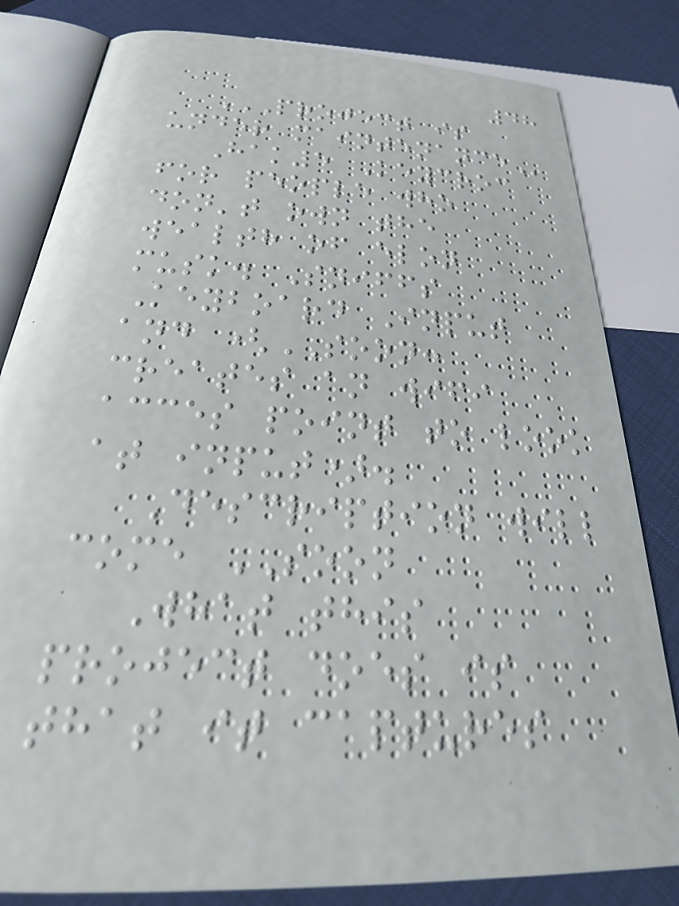48
PROJECT IS
UNDER MAINTENANCE
Hak5 Keycroc
for people who
don't own the
wealth of elon
musk. Sniffs
Keyboard Input
and (SOON:
creates an wifi
acces point to look
at input).
Description will
come SOON
What this
project does is
that it captures
